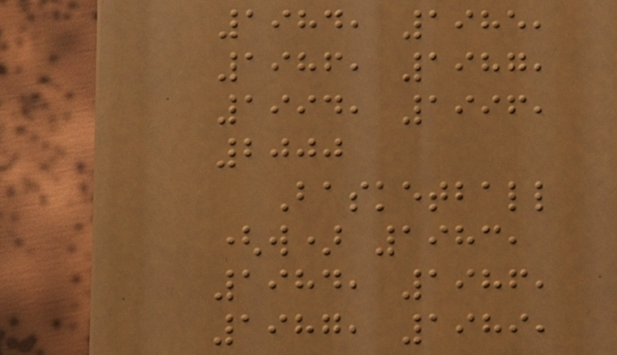1984, 1985,
1986, 1987,
1994, 1996,
2000
Basketball
(w) 1983,
1984, 1986,
1987, 1989,
